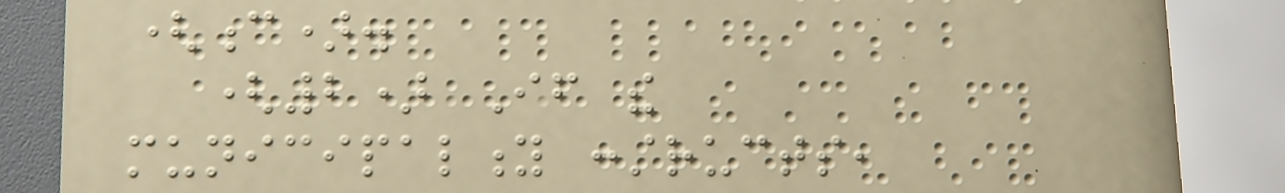(c).
(2) If the
municipality constructs,
